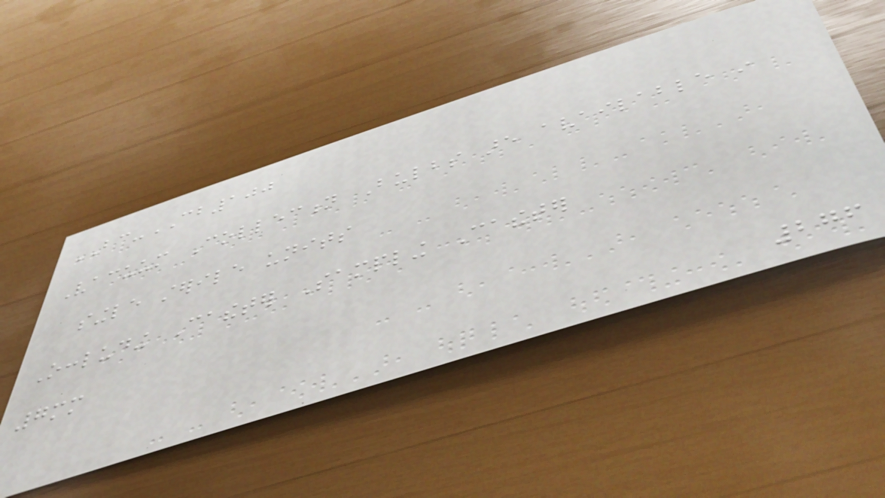BC-CB100
Vacuum Collection Bulbs are available in
single sterile units
Occluding Catheter Sampling Catheter
7mm
276
